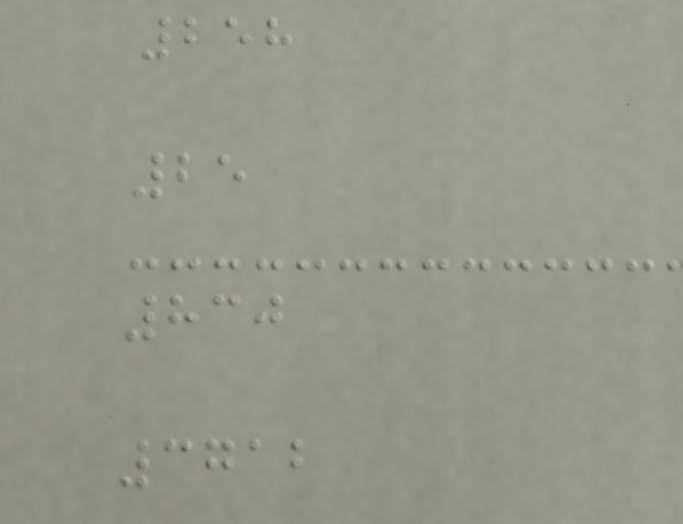258
25
830
3712
